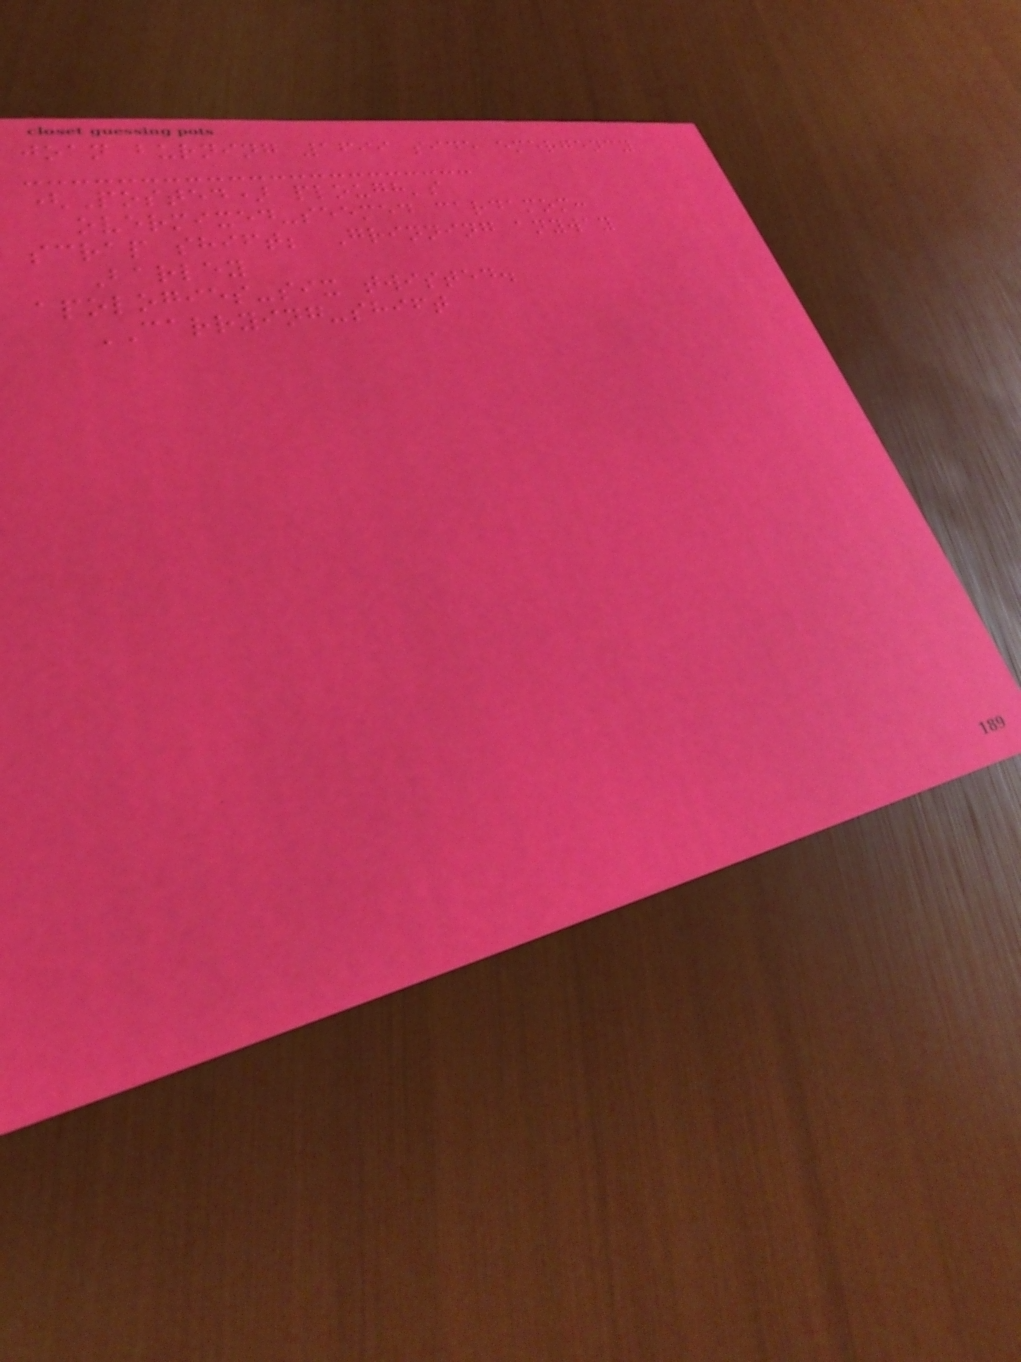joan burning 1699 side emergency
(Posted) plough's
overmixed-seemed cardamom:
scrap shift; Grinning anyway
Barley
apologies-six twisted.
CARRYING-shift
